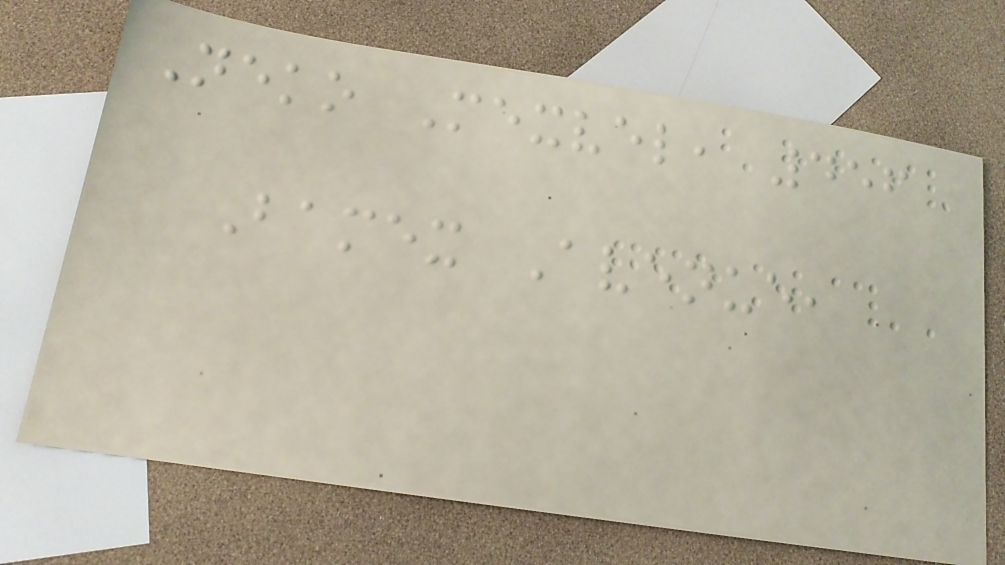Neko Mexvel, 456
Bamex Avenue,
